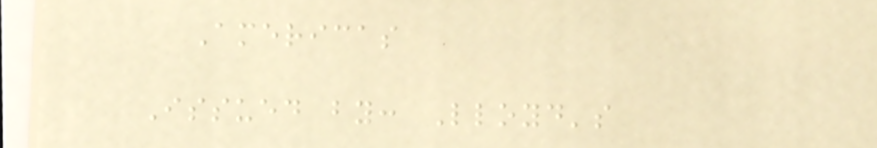Americas
Issued by: Lloyd's
